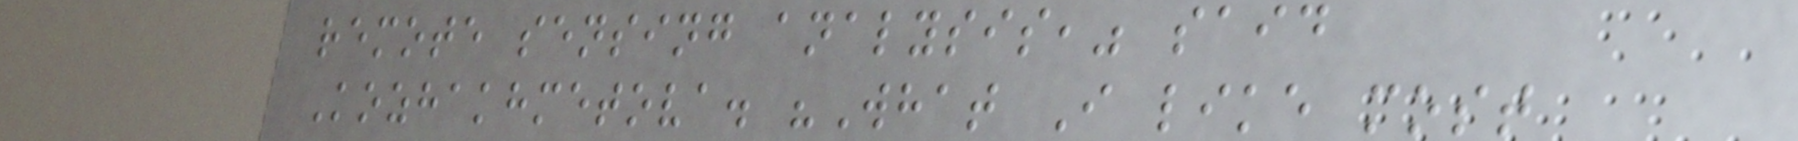remote sensing analysis," said
Kozhakhmetova. "What I like most
